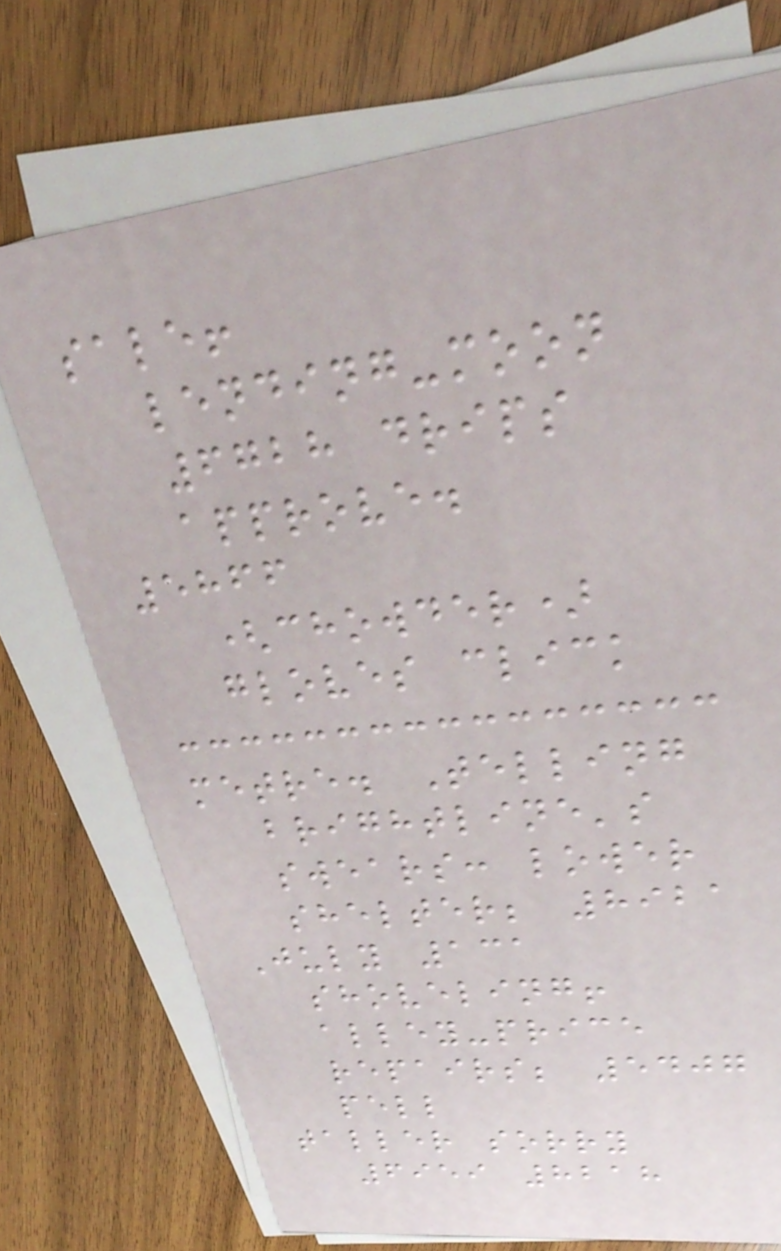sale!
lending-moon
6728 drips
approve.
5866
(chowder)
gloves click
metre. Telling
brightline's
swears: lower
shelter; 8921
July 131
shoveling!
alley-price
repairs; 5407
pell
taller sorry
6959 8218
